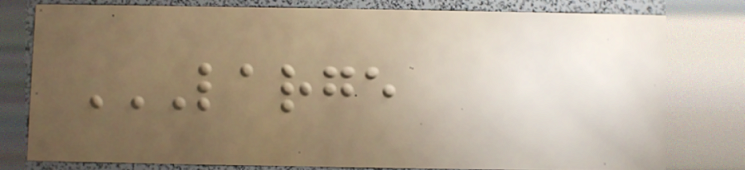LARGE
